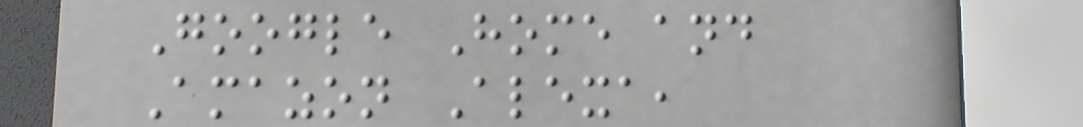Google Home and
Amazon Alexa,
